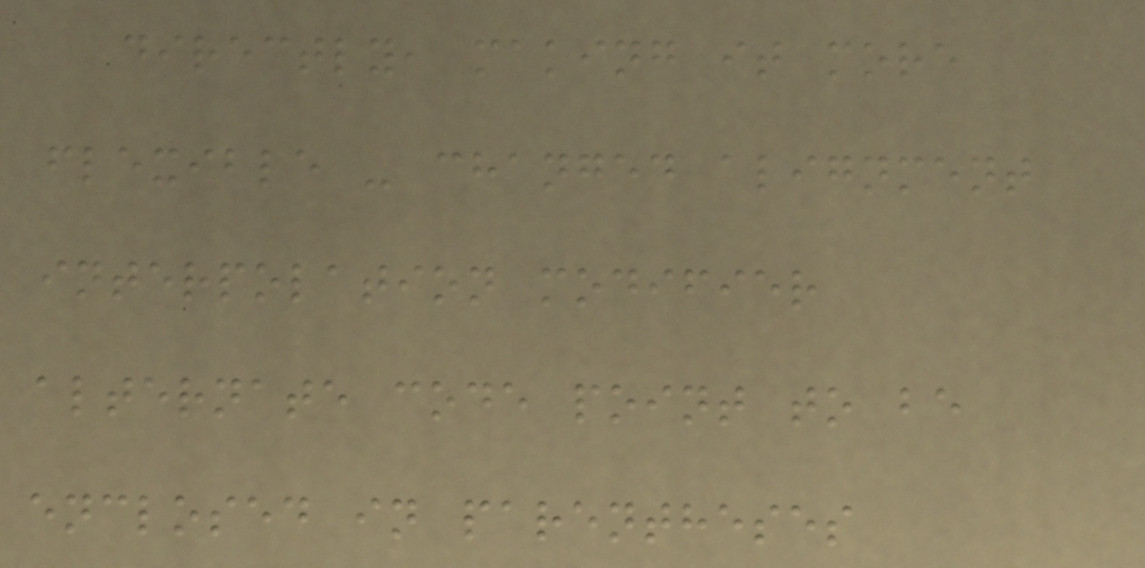directly, making it more
flexible - changed alignment
interpolation modifier
alternate code point to be
enclosed in parentheses
